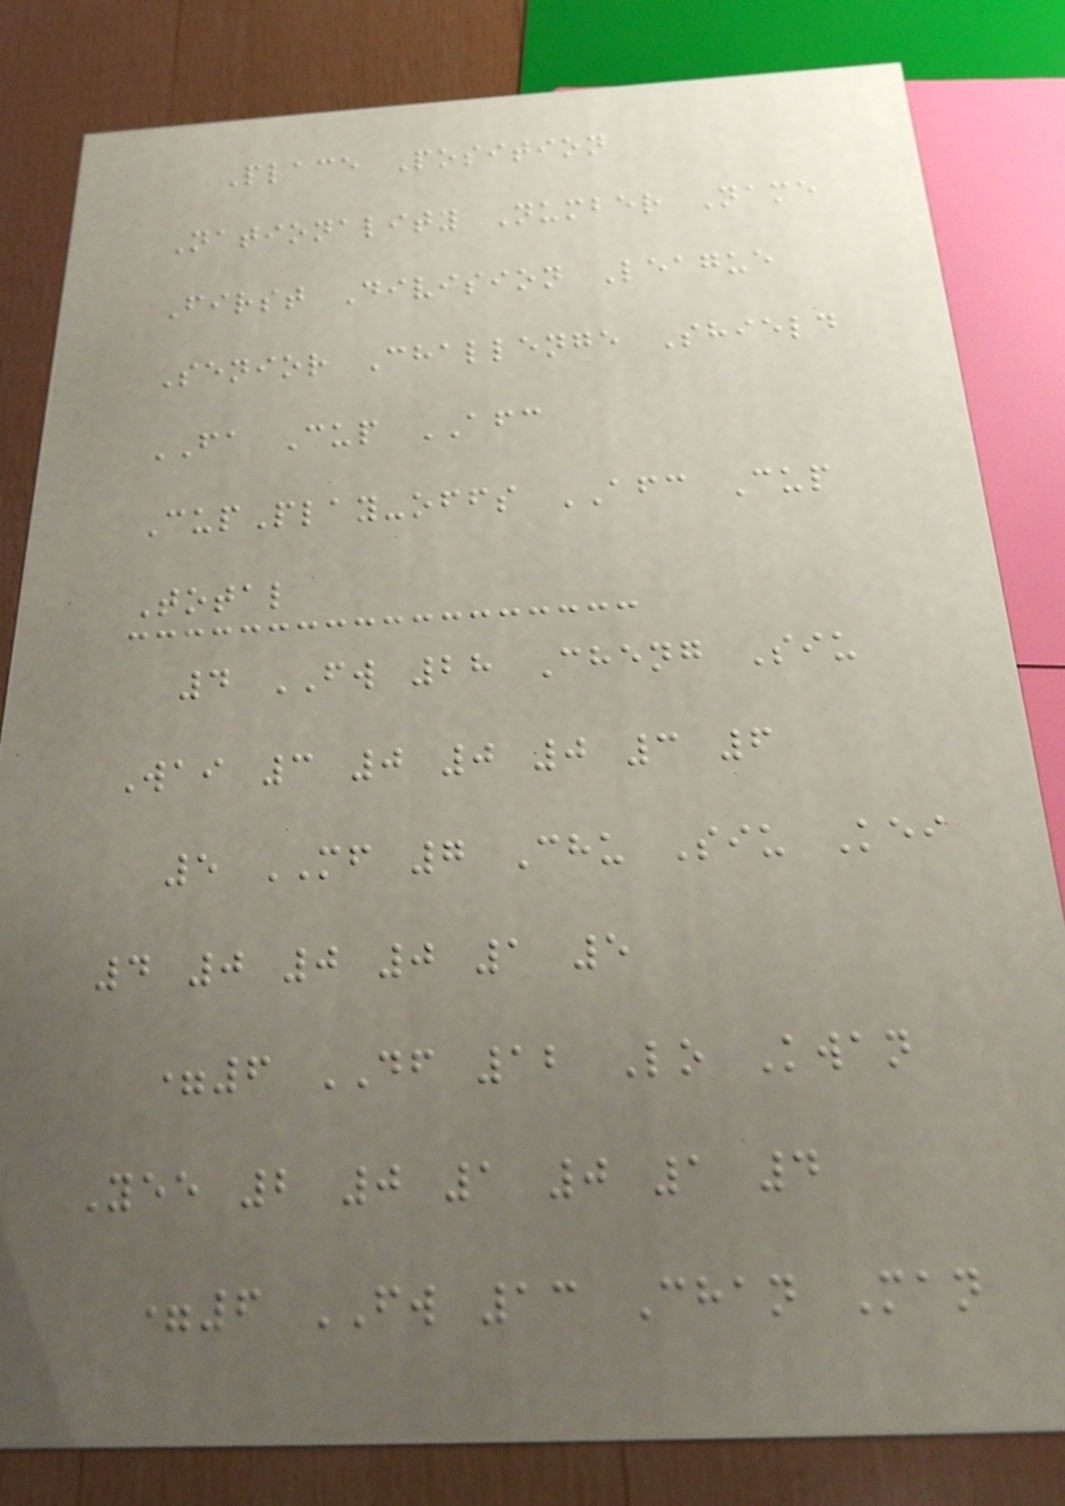Place Position
Nationality Number Name
First Division League
Senior Challenge Shield
FA Cup AFC
CupPlay-offs AFC Cup
Total
4 FW 28 Cheng Siu
Wai 3 0 0 0 3 6
5 MF 7 Chu Siu Kei
4 0 0 0 1 5
=6 DF 12 Lo Kwan
Yee 2 0 1 0 1 4
=6 FW 13 Chan Man
